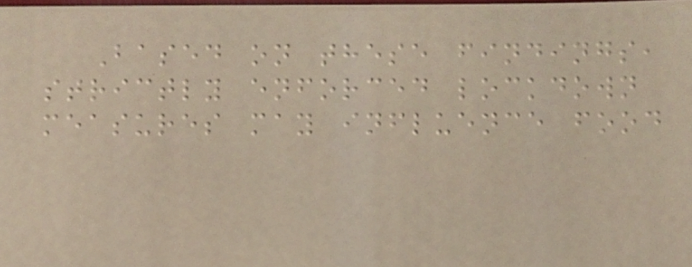Based on these findings,
strictly enforced lockdown
measures may influence food
